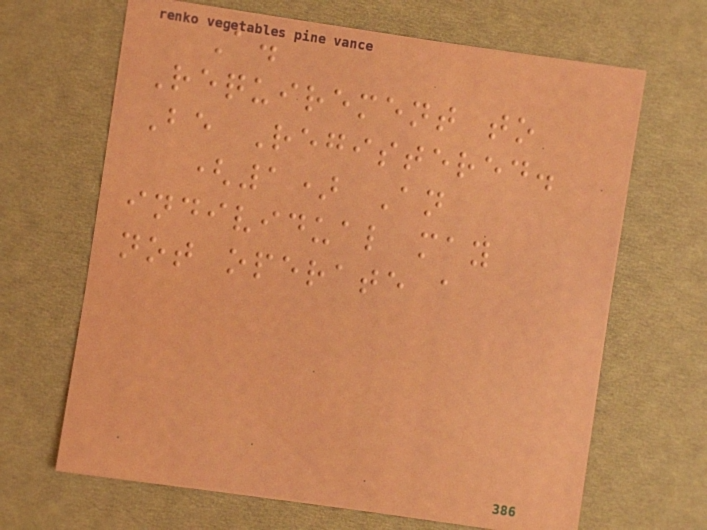A.
Requirement to
Be Registered.
(1) An
individual may
not operate a
